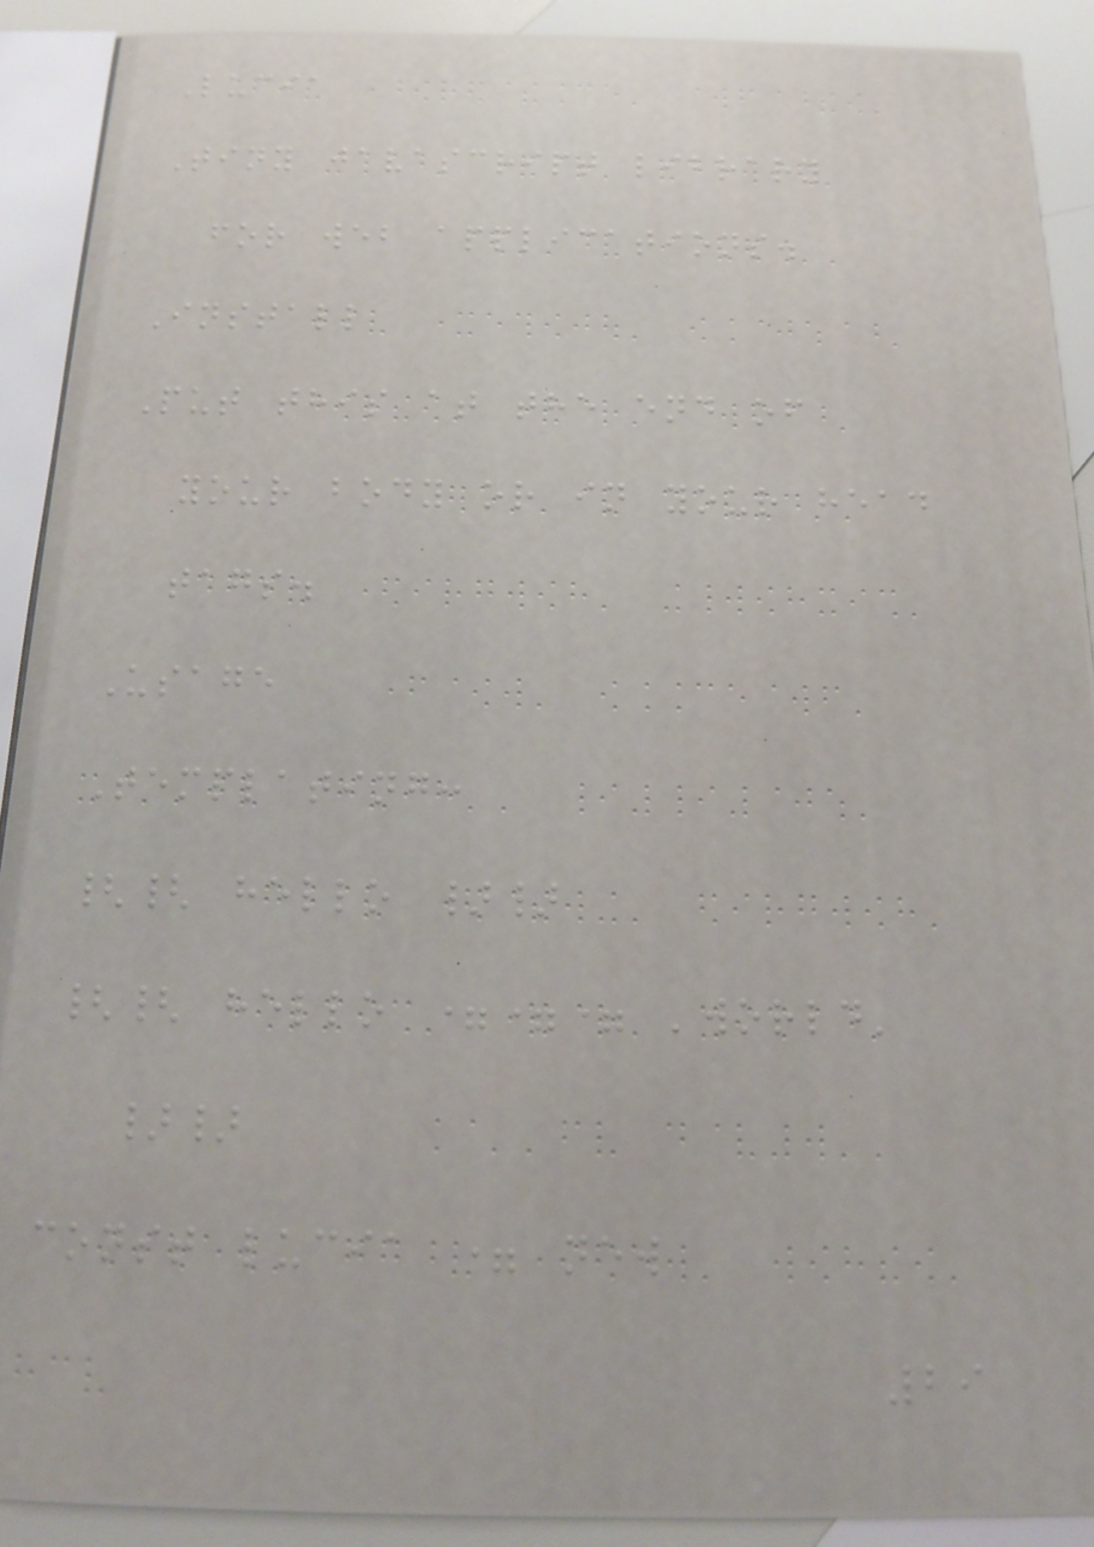Lucia
Tiny javascript library
for web applications.
Install
Put this at the end of
your body or in your head
tags.
Usage
Templating:
{{ hello }}
{{ hello === 'world'
}}
const lucia = new
29
